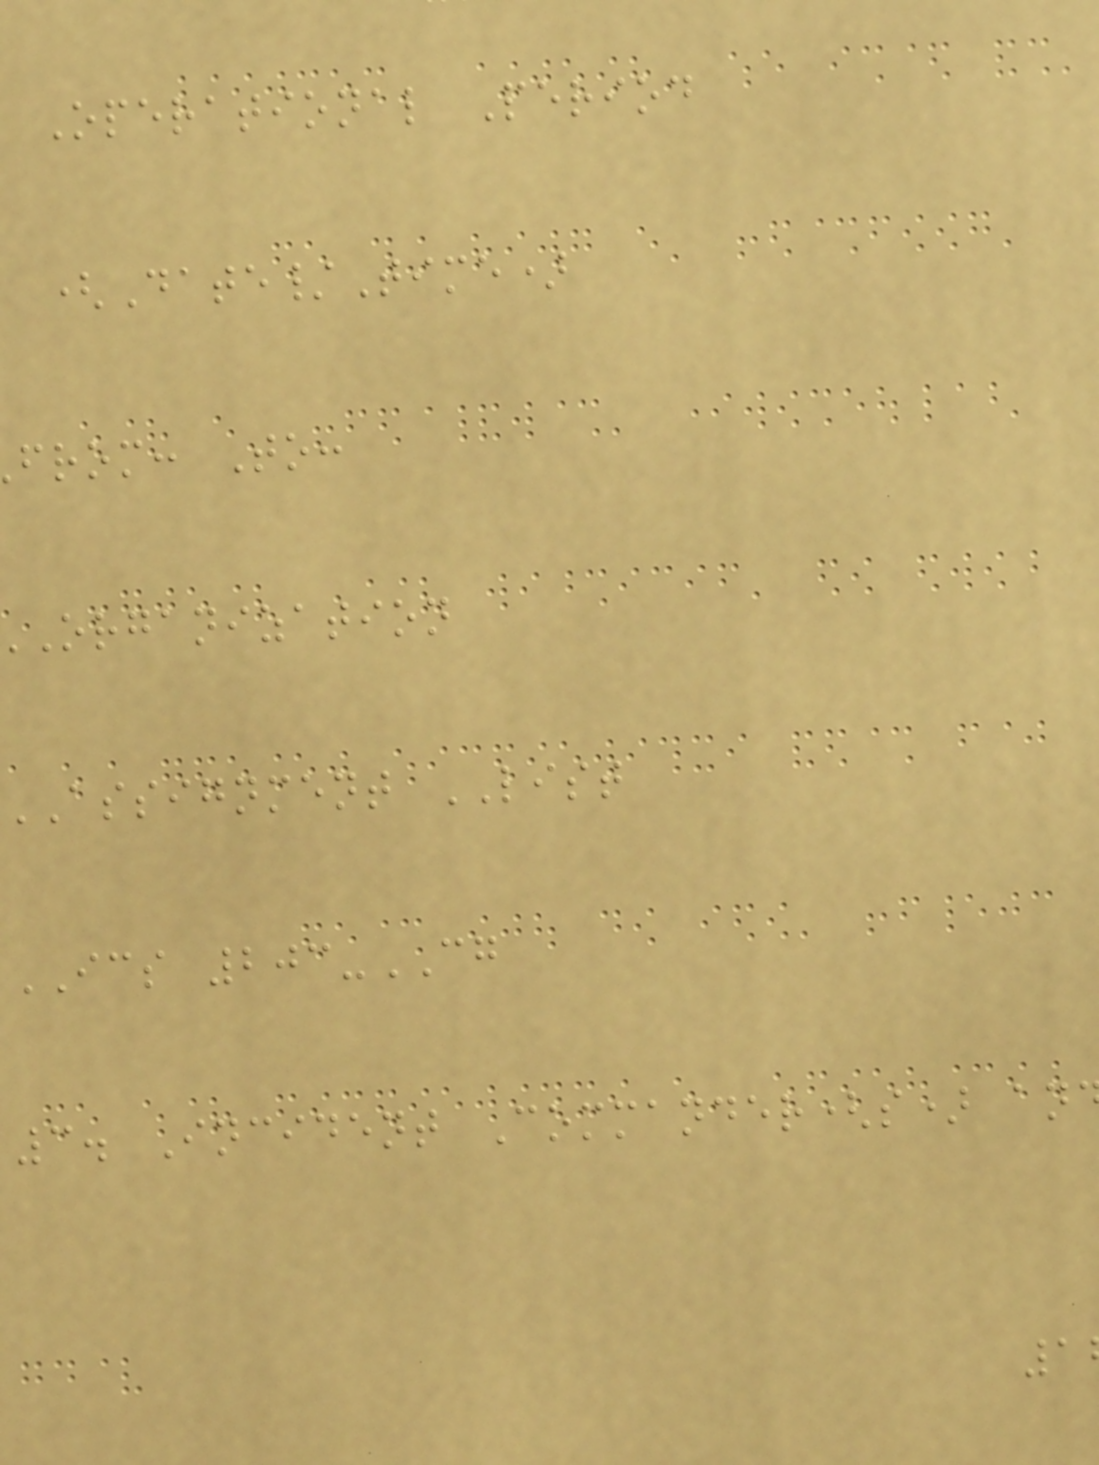Operational Period
(Date/Time)
from: To:
organization
ASSIGNMENT LIST
ICS 203-CG
3. Incident Commander(s) an
